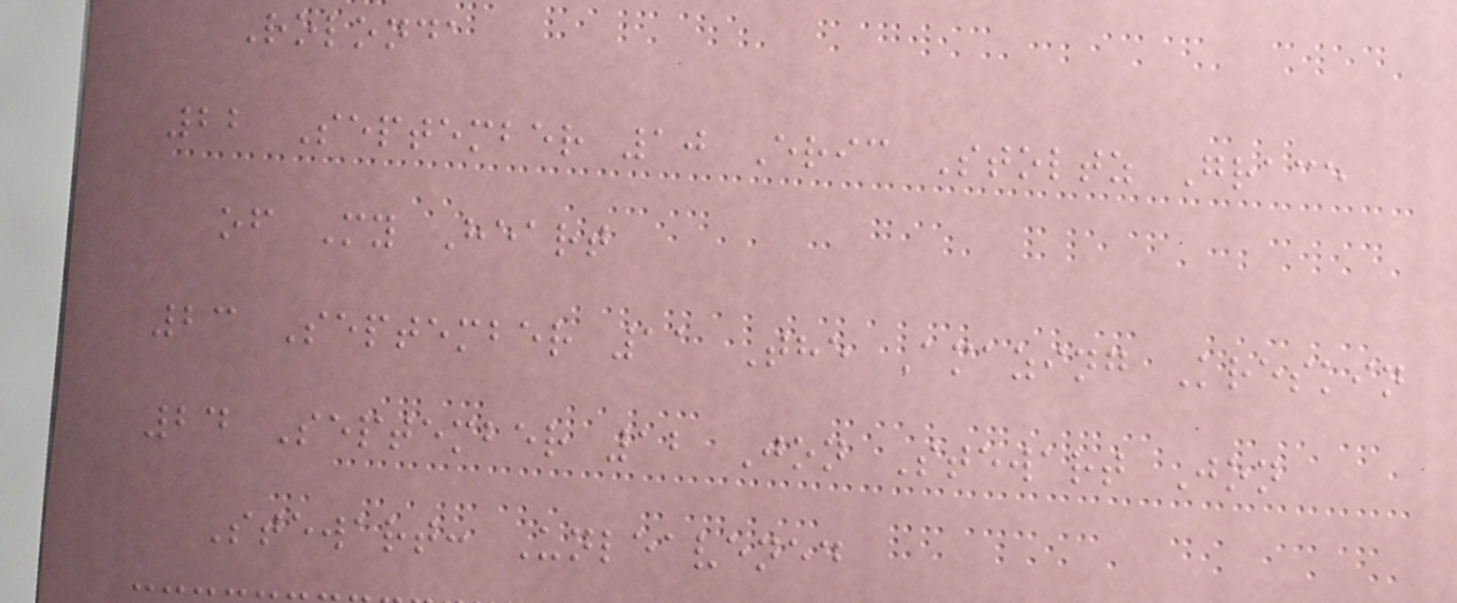Rolonda
22 September 10 Eric Stoltz Grace
of My Heart
23 September 11 The Amazing Kreskin
24 September 12 Jon Stewart Jon
Stewart: Unleavened
